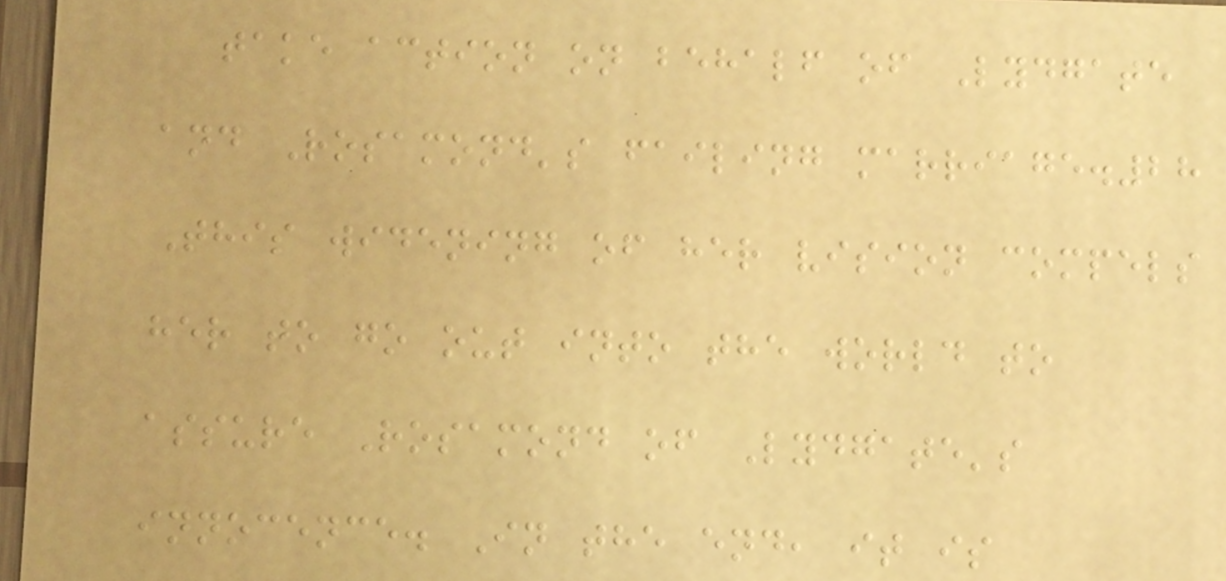take action on behalf of Lydgate
and Rosamond's failing marriage.28
This widening of her vision compels
her to go out into the world to
assure Rosamond of Lydgate's
innocence. In the end, it is
